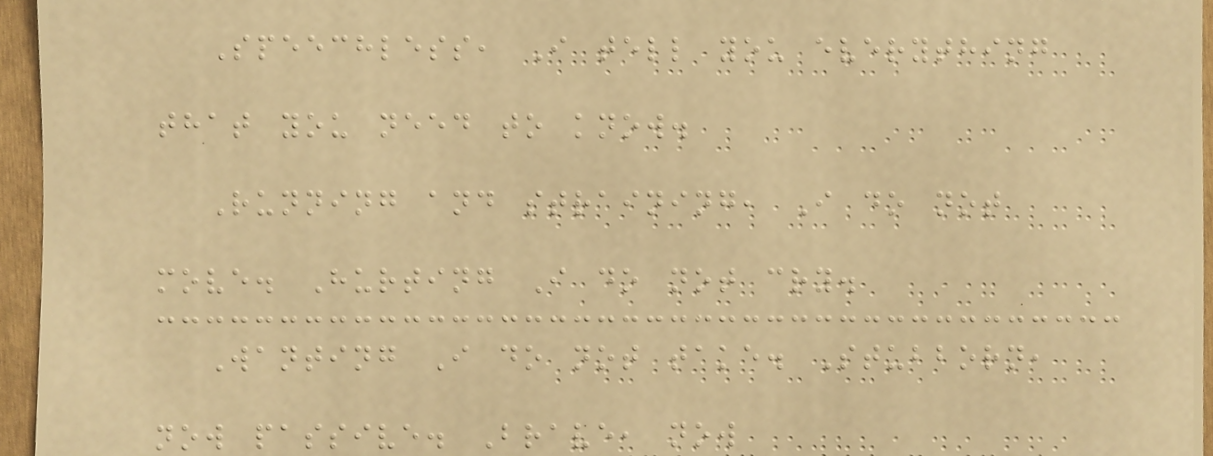Speechless, I tell you everything
that you need to know.
Running and straining, I do not
move. Hurting I do not cry.
Wanting I do not take. Stubborn,
now passive. Brave, now
